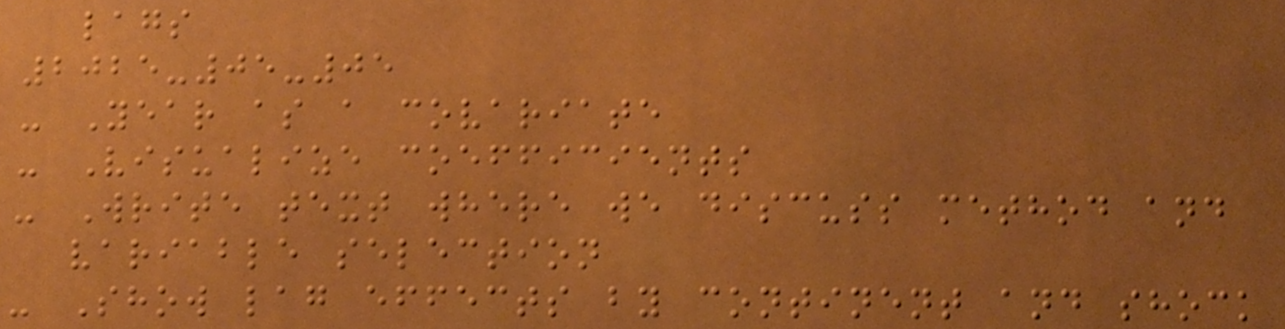lags
2025-05-05
- Year as a covariate
- Visualize coefficients
- Write text where we discuss method and
variable selection
- Show lag effects by continent and shock
